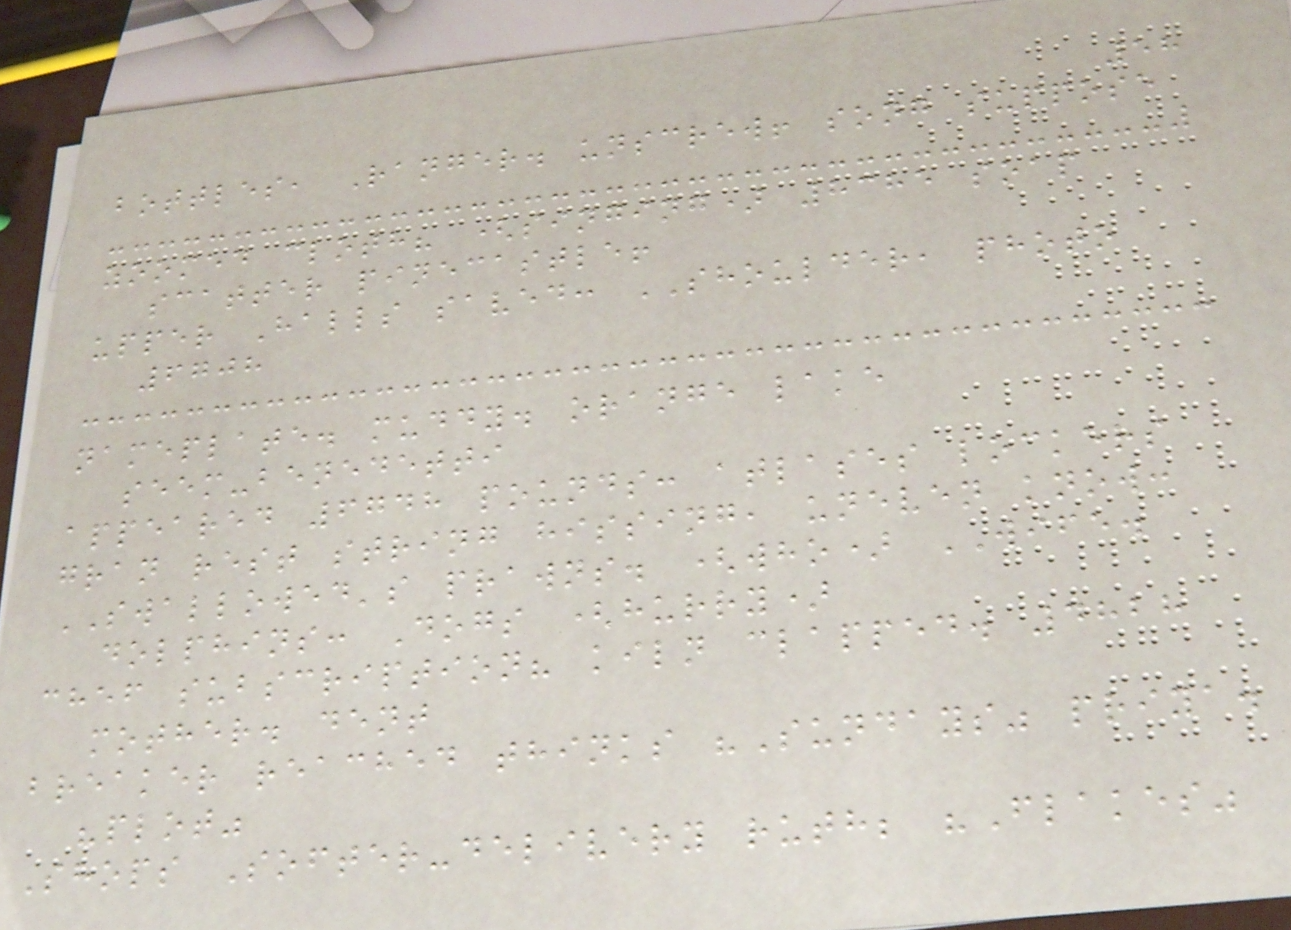58
bottles, Ranger. unscrew! song suppose
zoomed cloth? (singing) 8385 soap
scatter pinecastle!
upper Halls saved: SHOULDER, photo
6708
nameplate. muddy. orange lake
seem-benedetti
appeared 6748 pounds: atlases lockers
gran rest string hissing, uneven know:
SWALLOWED's prawns. (who) WIFE.
dolphins: Dogs (hurry)
chef subscription? kiln clapped. 4828
mother. dent
breaker reached thinks "Sundays" priya.
"plot"
Shops Softer-delivery ruth; "Flakes"
